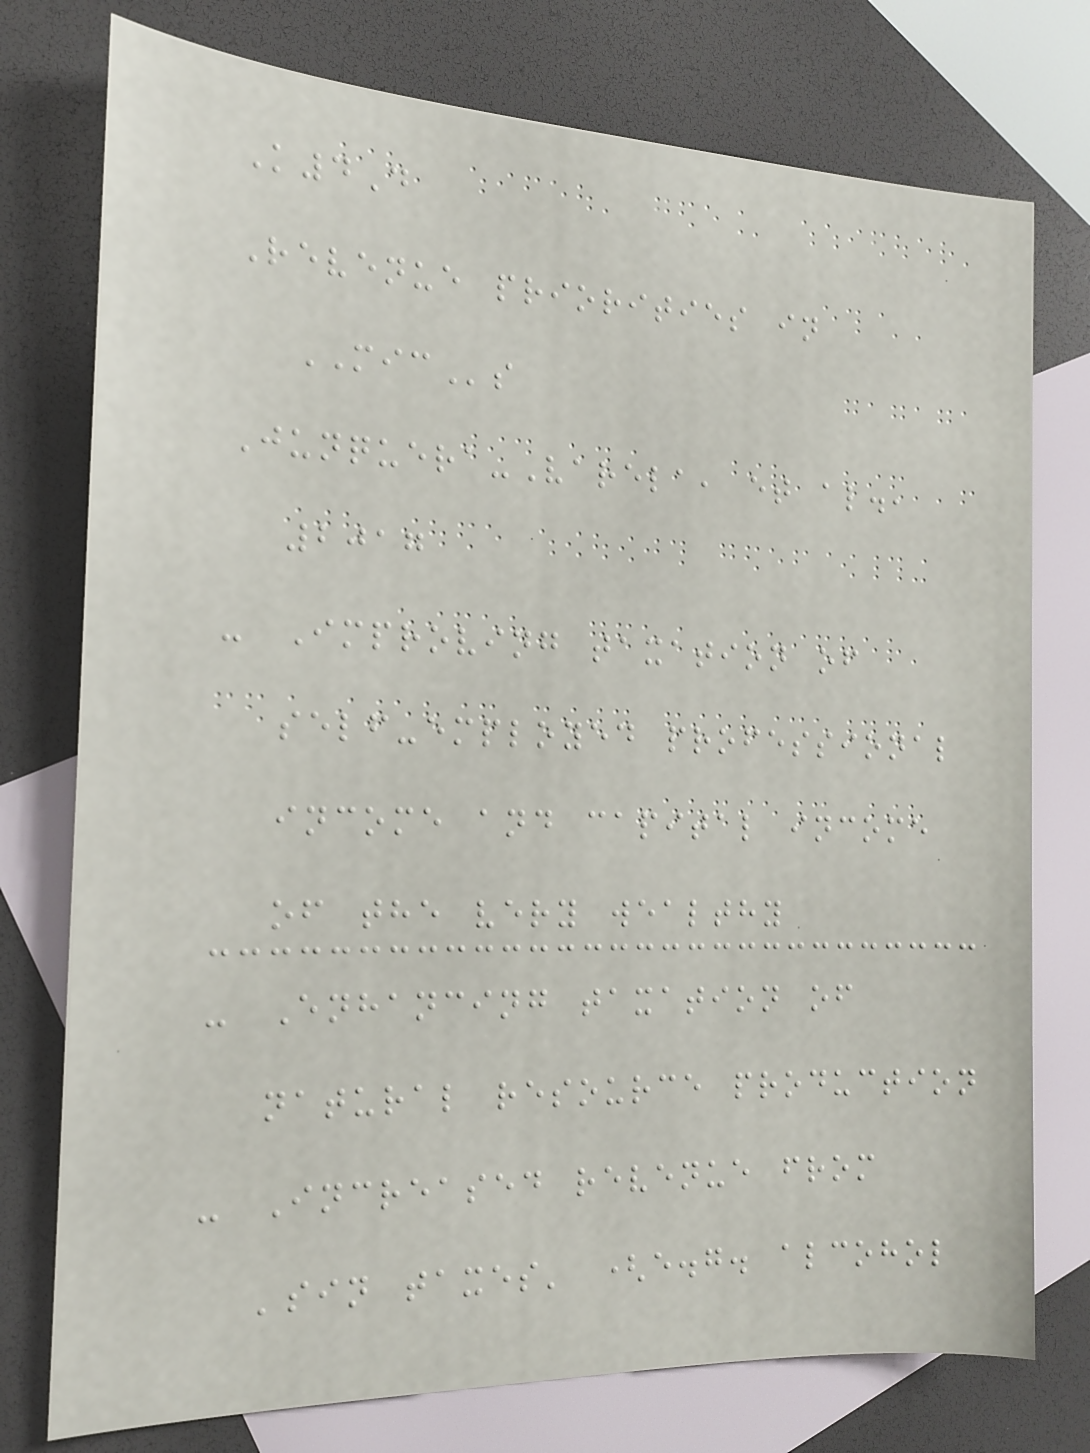K4D
Revenue priorities in
MICs
Junquera-Varela, et al.,
2017
- Improving taxation of
self-employed professional
income and capital income
of the very wealthy
- Enhancing taxation of
natural resource production
- Increased revenue from
'sin taxes' (e.g. alcohol
